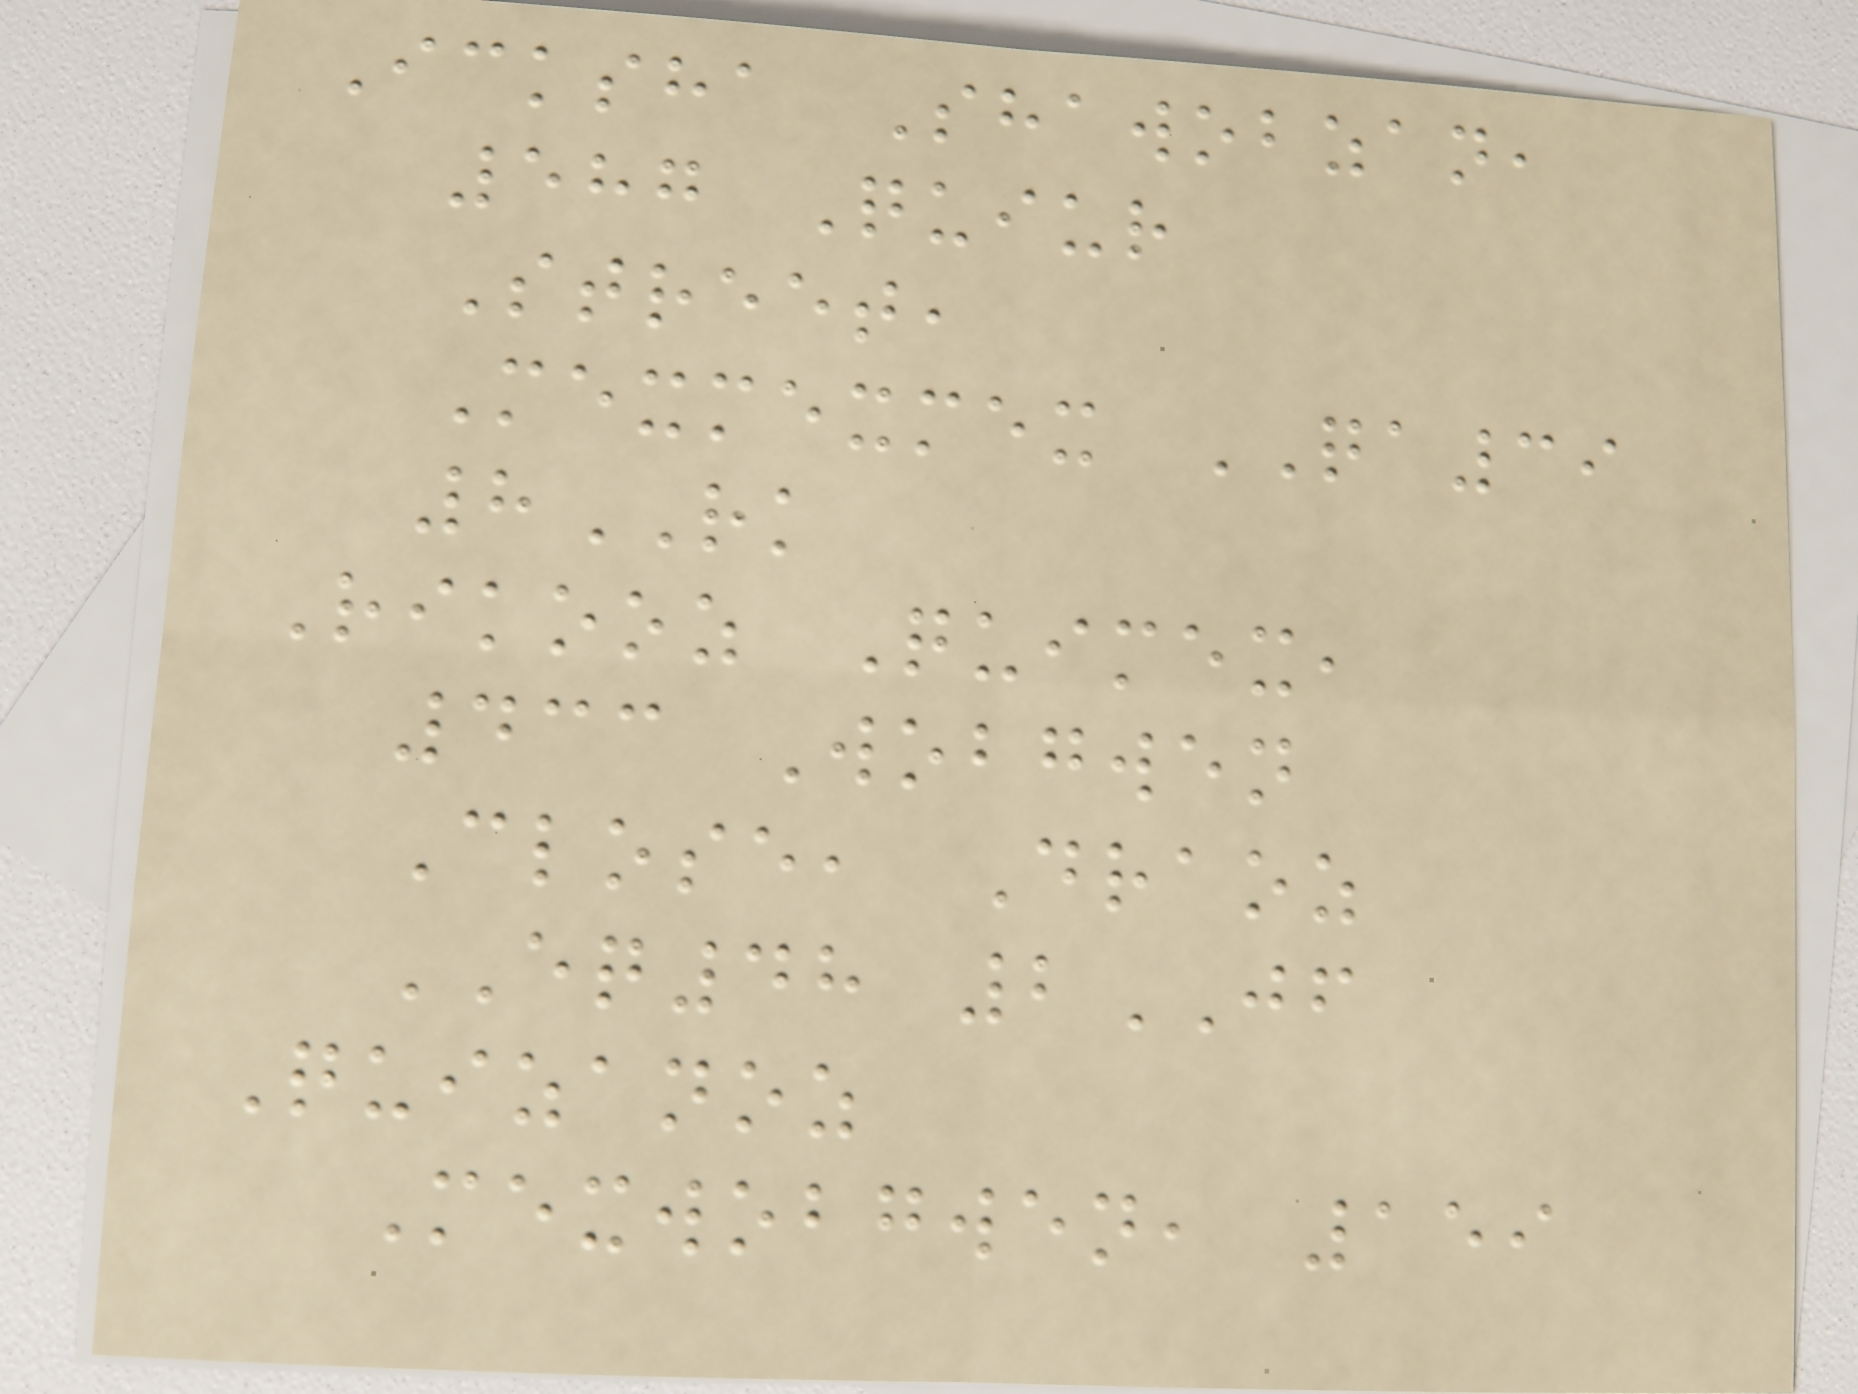Icksha Shawobzan,
587 Quiur
Street,
Mexmexmex QA39
8RK
Rikooz Quimex,
433 Wobgwen
Close, Draoz
EQ48 2JF
Quizanoz
Mexwobgwen, 159
